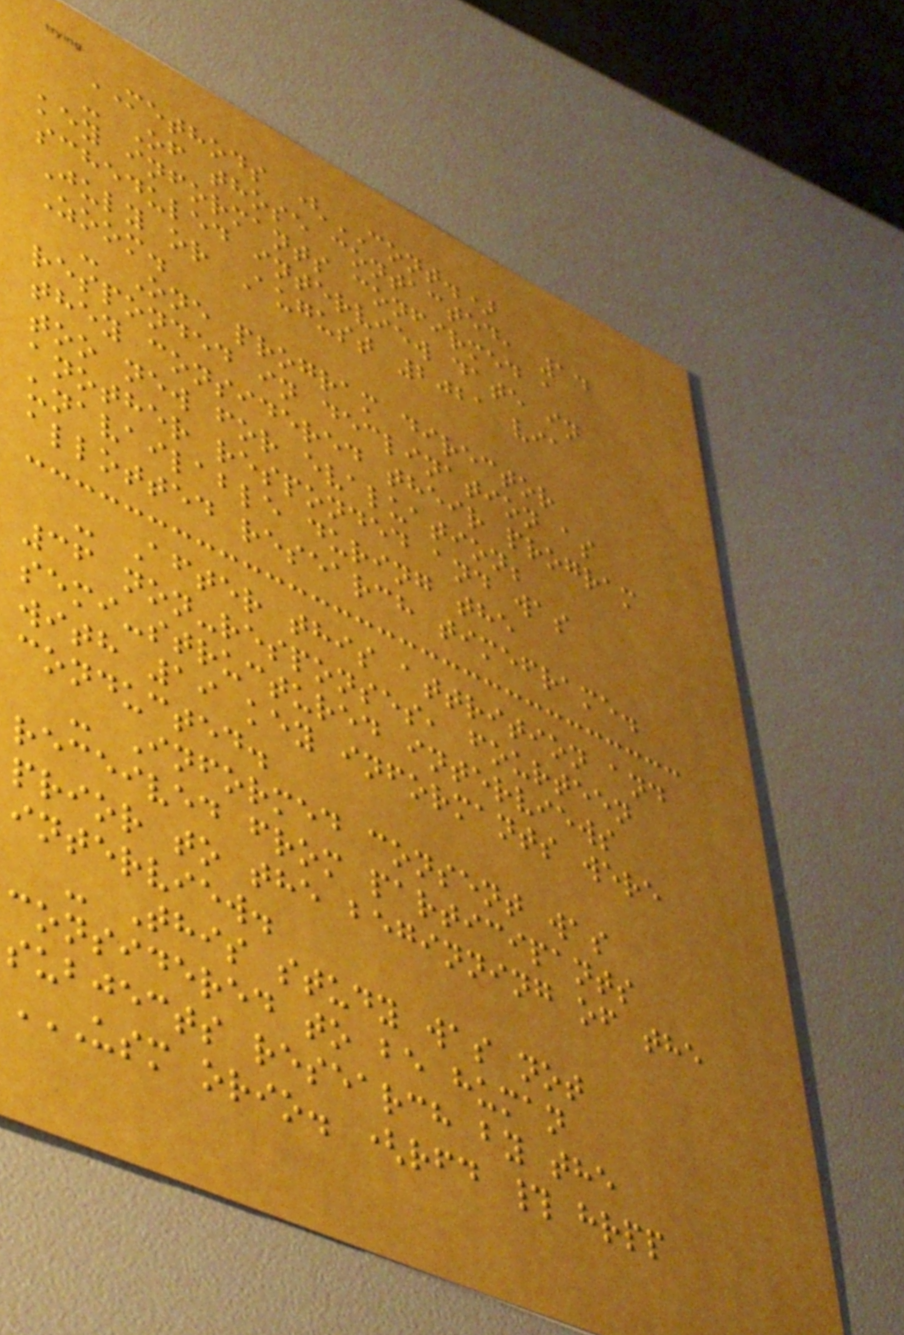METHODS (CONT.)
- Of those contacted, 14
key informants confirmed a
scheduled interview date in
July or August 2021 via
Zoom.
- One program director
responded in declination as
they considered their program
too new for evaluation;
another responded and was
unavailable during the
allotted research timeframe.
- After this attrition and
36 non-responses, fourteen
semi-structured interviews
with 19 key informants were
conducted.
- Informed consent was
received from participants
prior to the beginning of the
interview.
- This study was not
considered to be human
subjects research by the
USM ORIO. (RFD # HRPP
